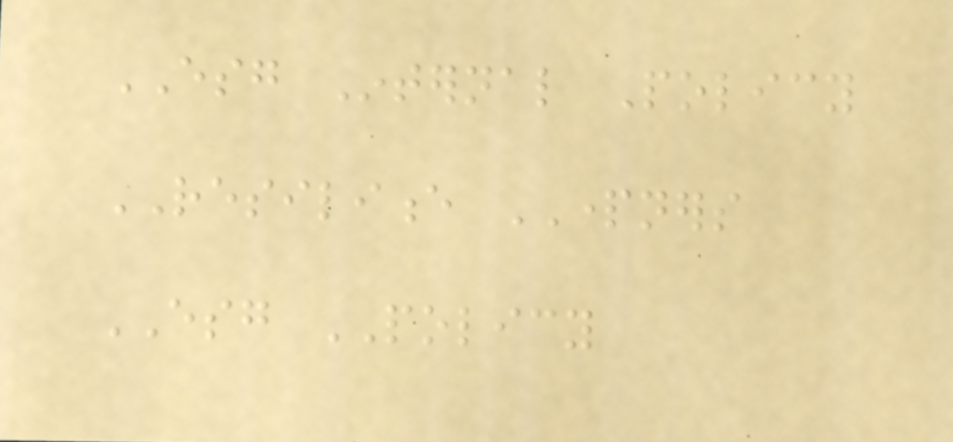ESG Internal Policy
RESILIENCE PARTNERS
ESG POLICY
